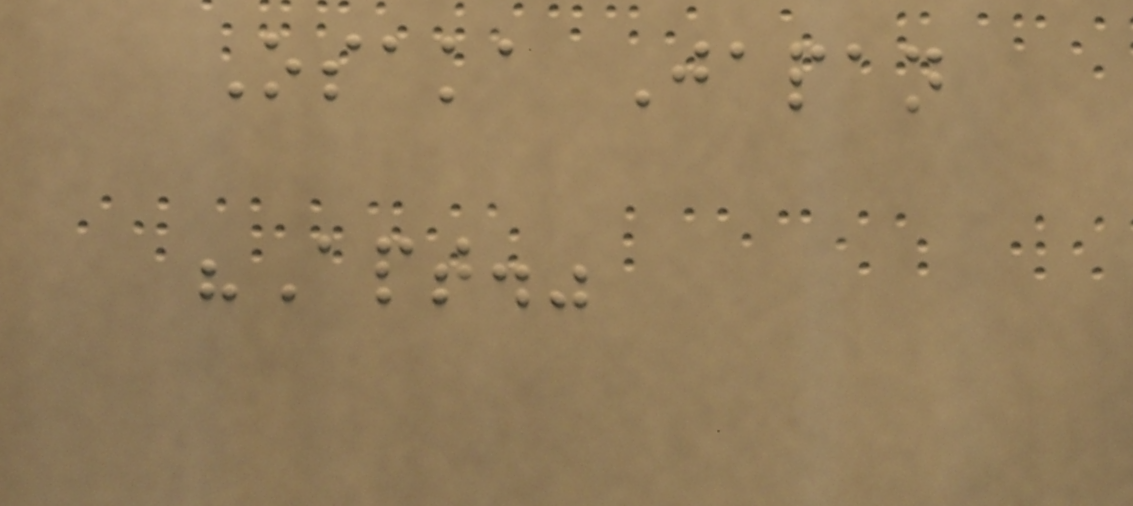Osaka Japan
"Apt."
